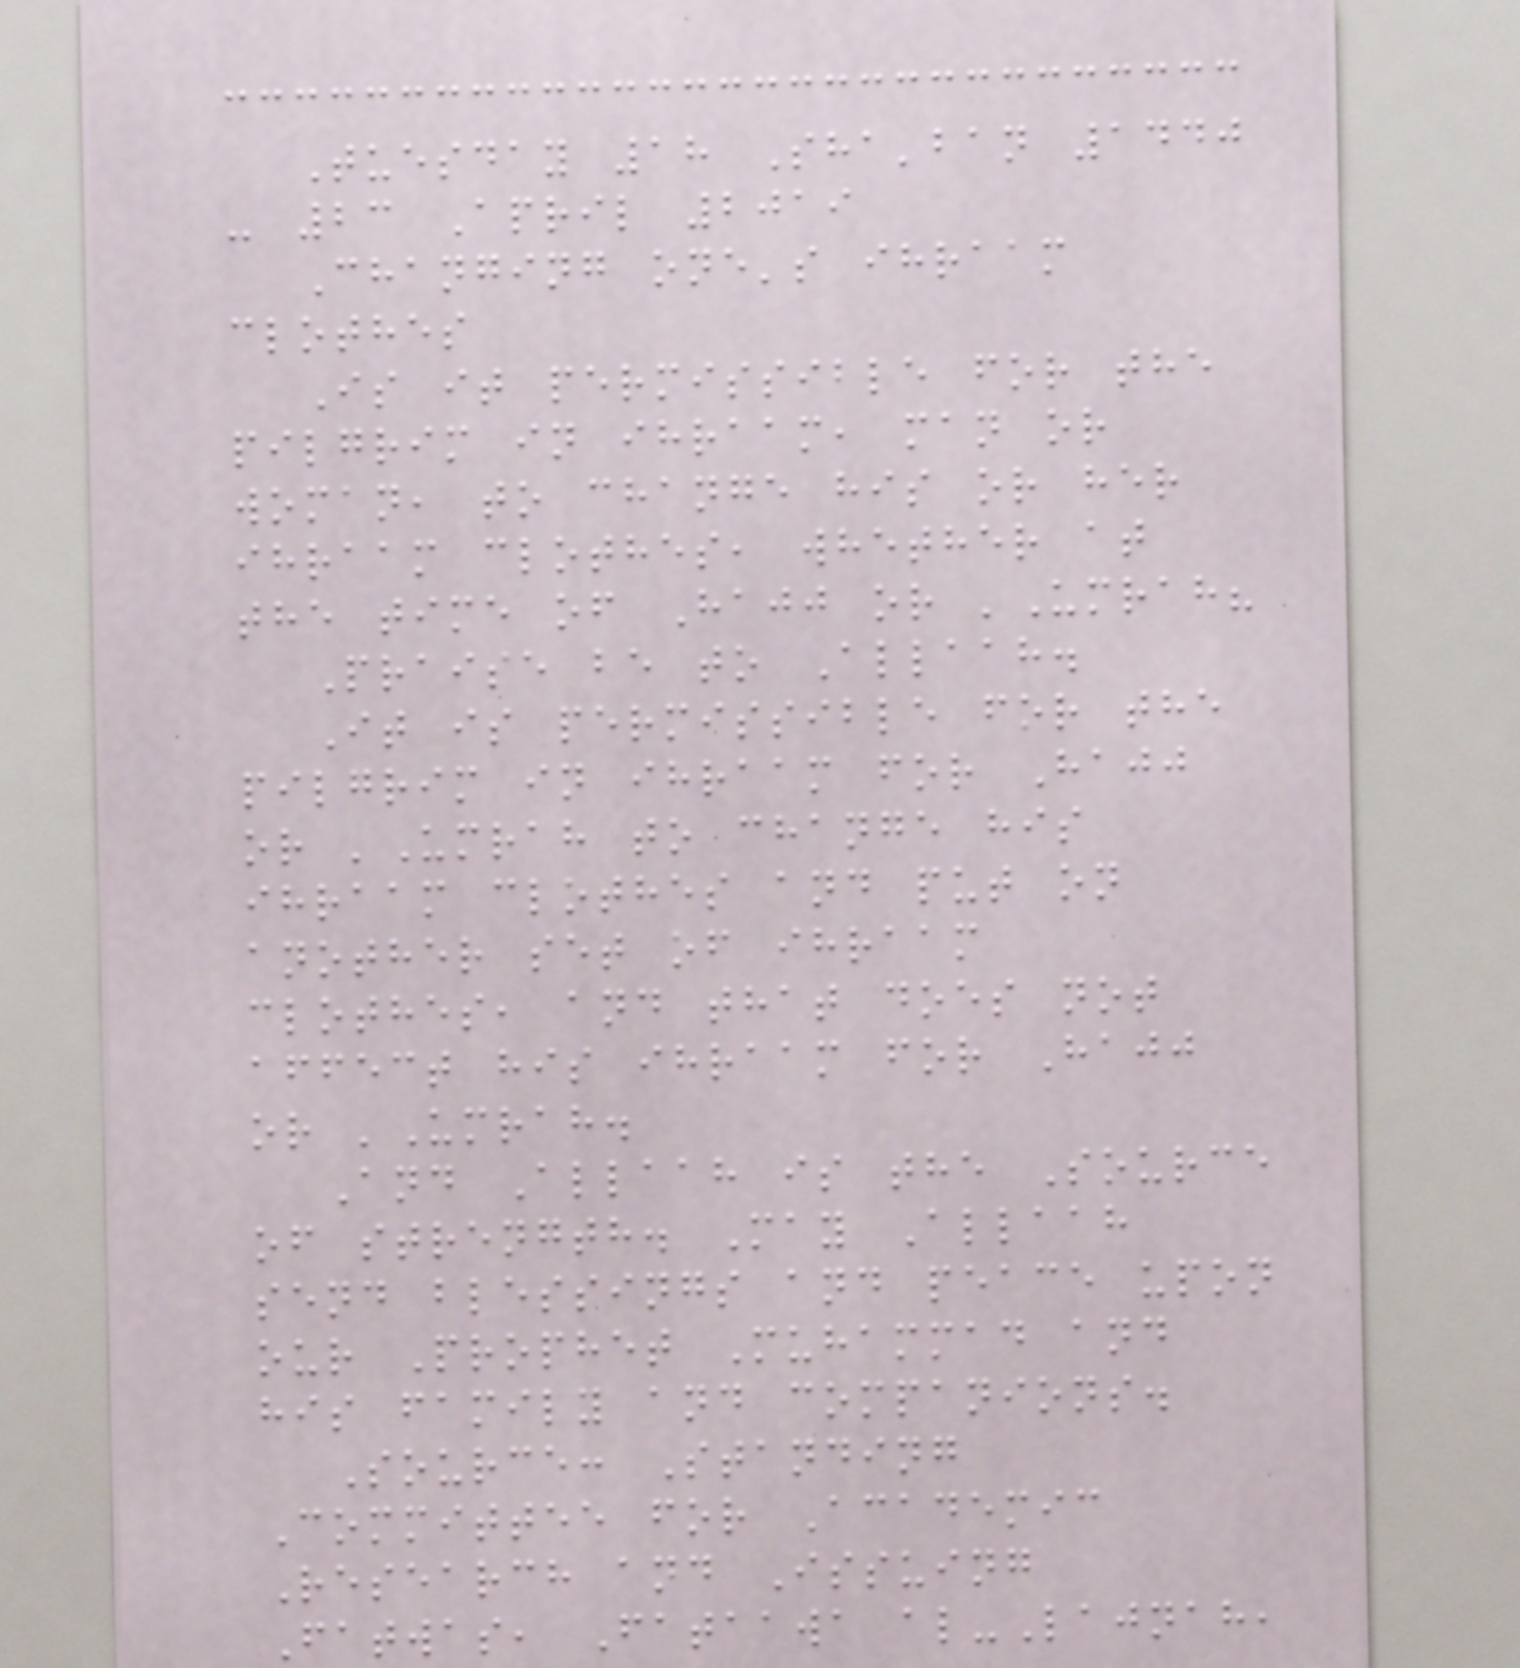Tuesday 18 Sha'ban 1440
- 23 April 2019
Changing one's ihraam
clothes
Is it permissible for the
pilgrim in ihraam, man or
woman, to change his or her
ihraam clothes, whether at
the time of Hajj or 'Umrah?
Praise be to Allaah.
It is permissible for the
pilgrim in ihraam for Hajj
or 'Umrah to change his
ihraam clothes and put on
another set of ihraam
clothes, and that does not
affect his ihraam for Hajj
or 'Umrah.
And Allaah is the Source
of strength. May Allaah
send blessings and peace upon
our Prophet Muhammad and
his family and companions.
Source: Standing
Committee for Academic
Research and Issuing
Fatwas, Fataawa al-Lajnah,
